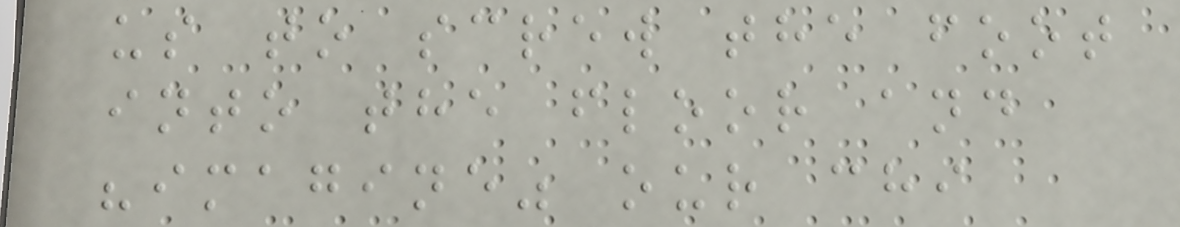us to screw the foot
into the floor and
"imagine" our chi
